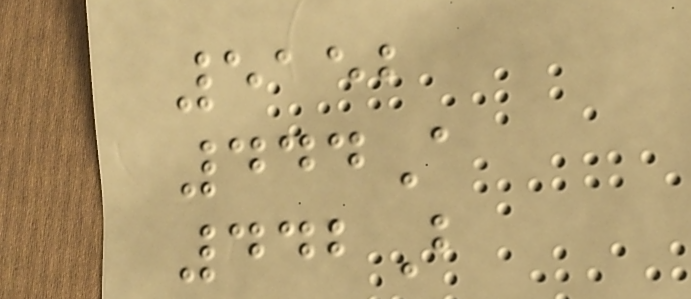5152
444A
442B
